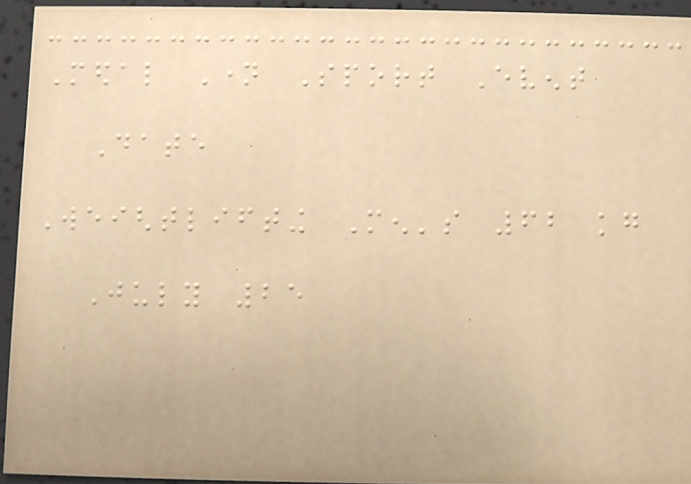Medal Name Sport Event
Date
Weightlifting Men's 62 kg
July 25
